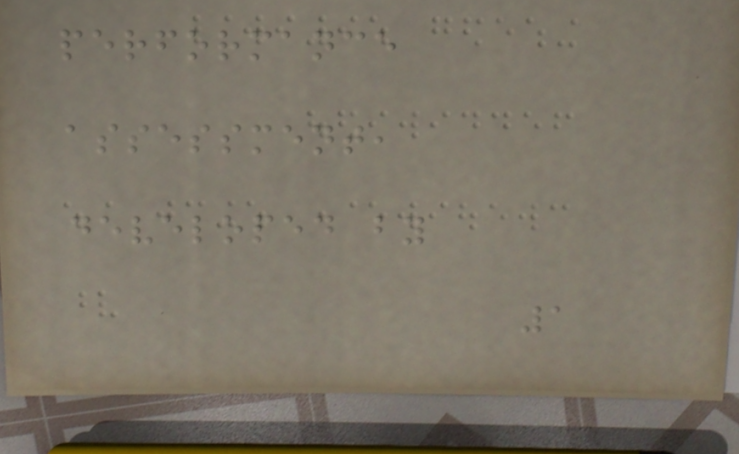performance
assessment,
developed by
1
